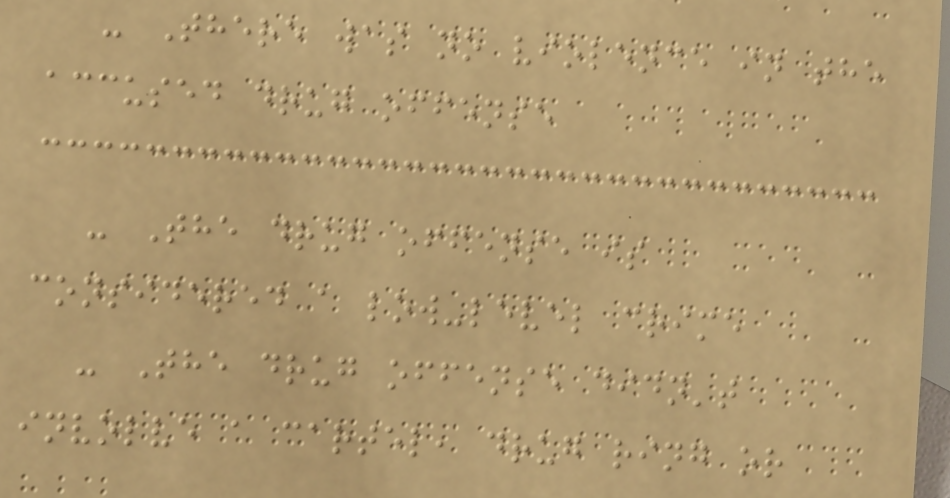- There was no violence in the
accused drug offense
- The drug offense is
considered a low-level crime
- The drug offense didn't
involve a cartel, drug ring or
